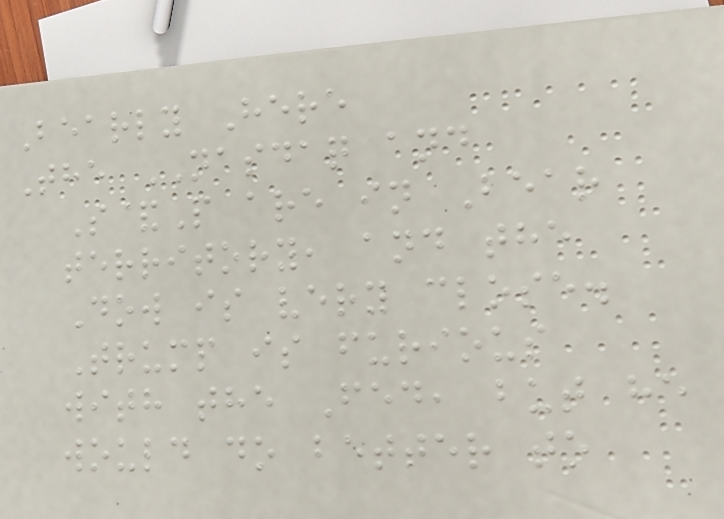Bearly Here
The NASDAQ and
S&P are in Bear
territory, and the
Dow is very close.
Trump is furious
with the Fed, but he
would do better to
